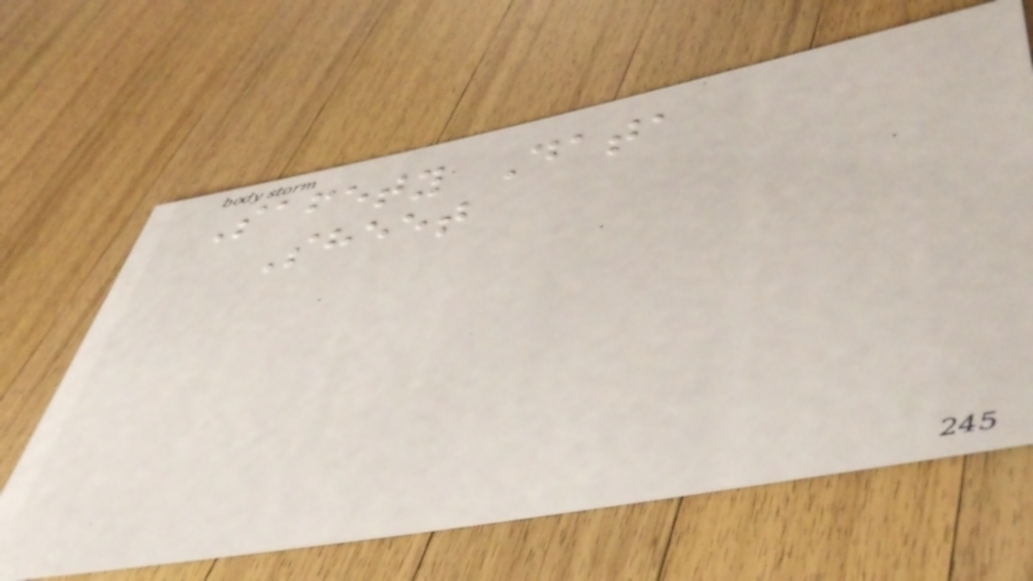Safety Data
Sheet
